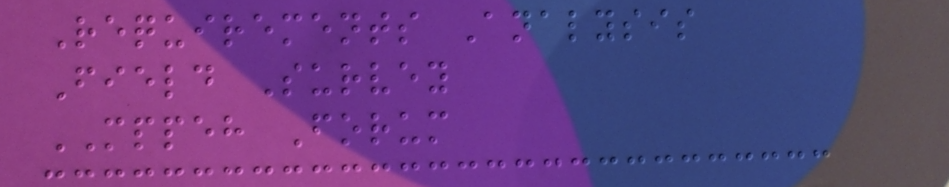Requirements Analysis
Field Survey
MPPEH Forum
